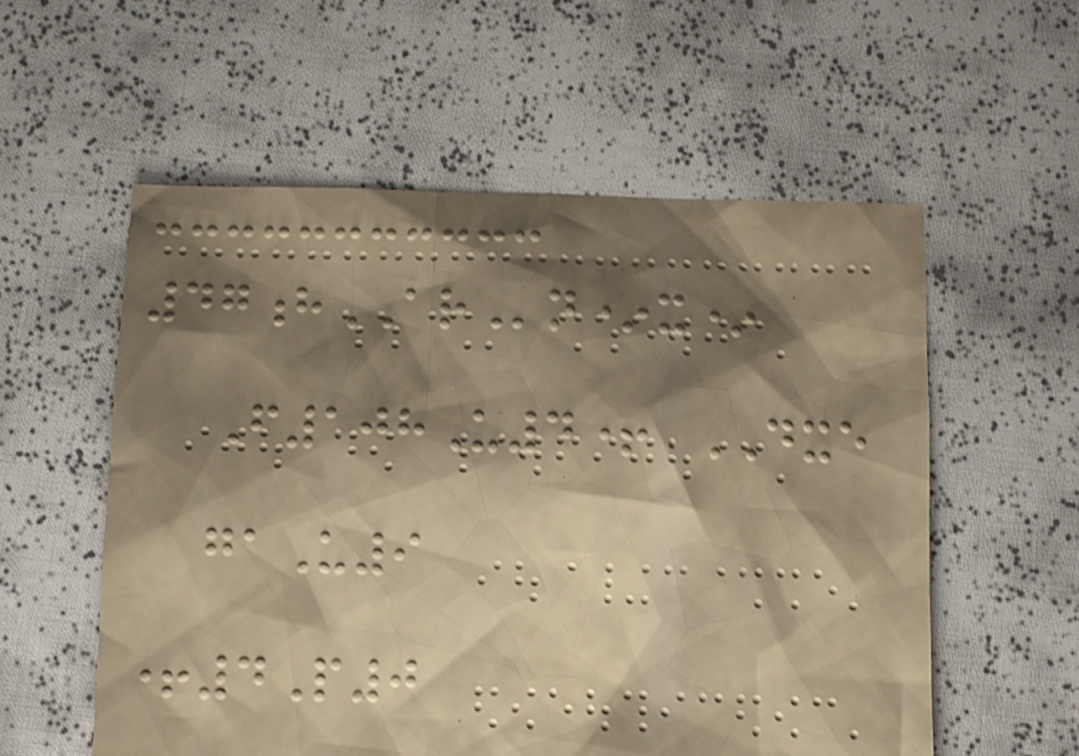47hARn*x*
F108U4+ DXE
gaU9
+4P0
